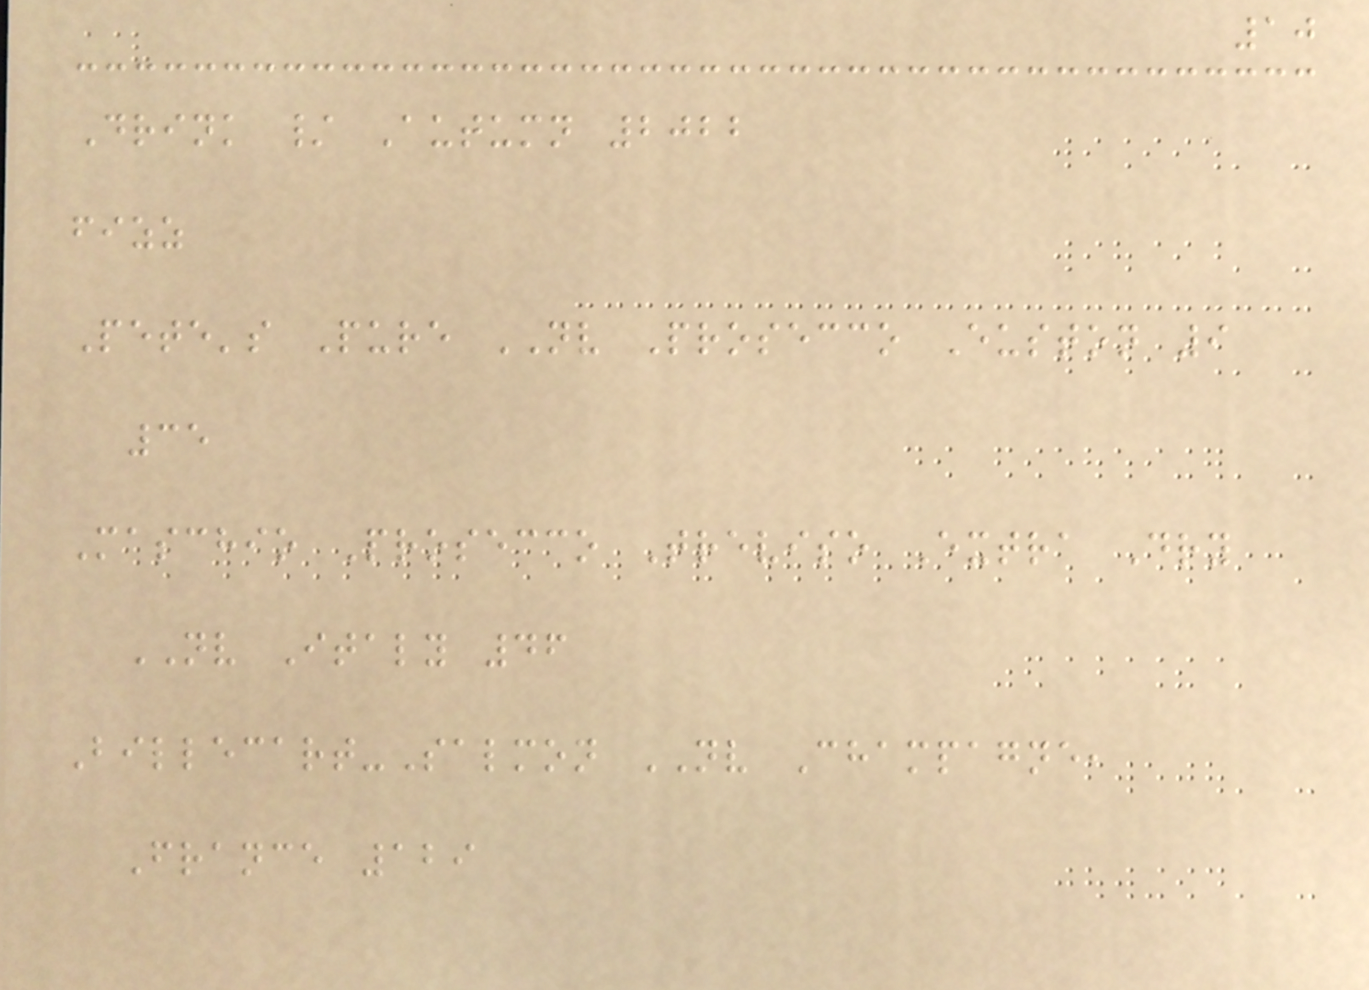10
Drink / Autumn 2022
fizz
Pete's Pure NV Prosecco Euston 9
35
Maschio Prosecco Treviso Extra Dry
NV Italy 46
Billecart-Salmon NV Champagne,
France 129
